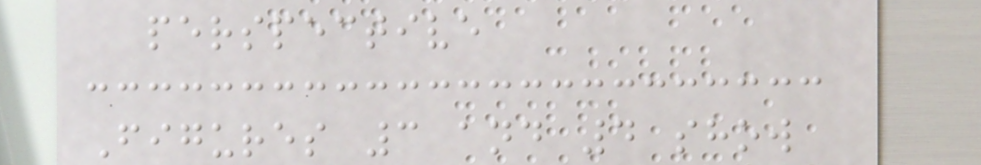perspective
Figures 3 and 4 show
